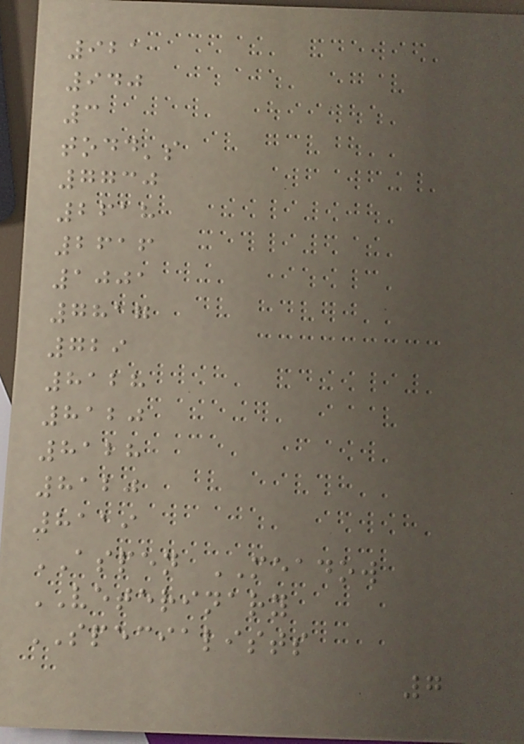921
940
3
todd's
7730
2618
2616
1001
7817
729
8128
8120
8128
8120
8119
ASPEN MEADOW
VETERINARY
SPECIALISTS
7
